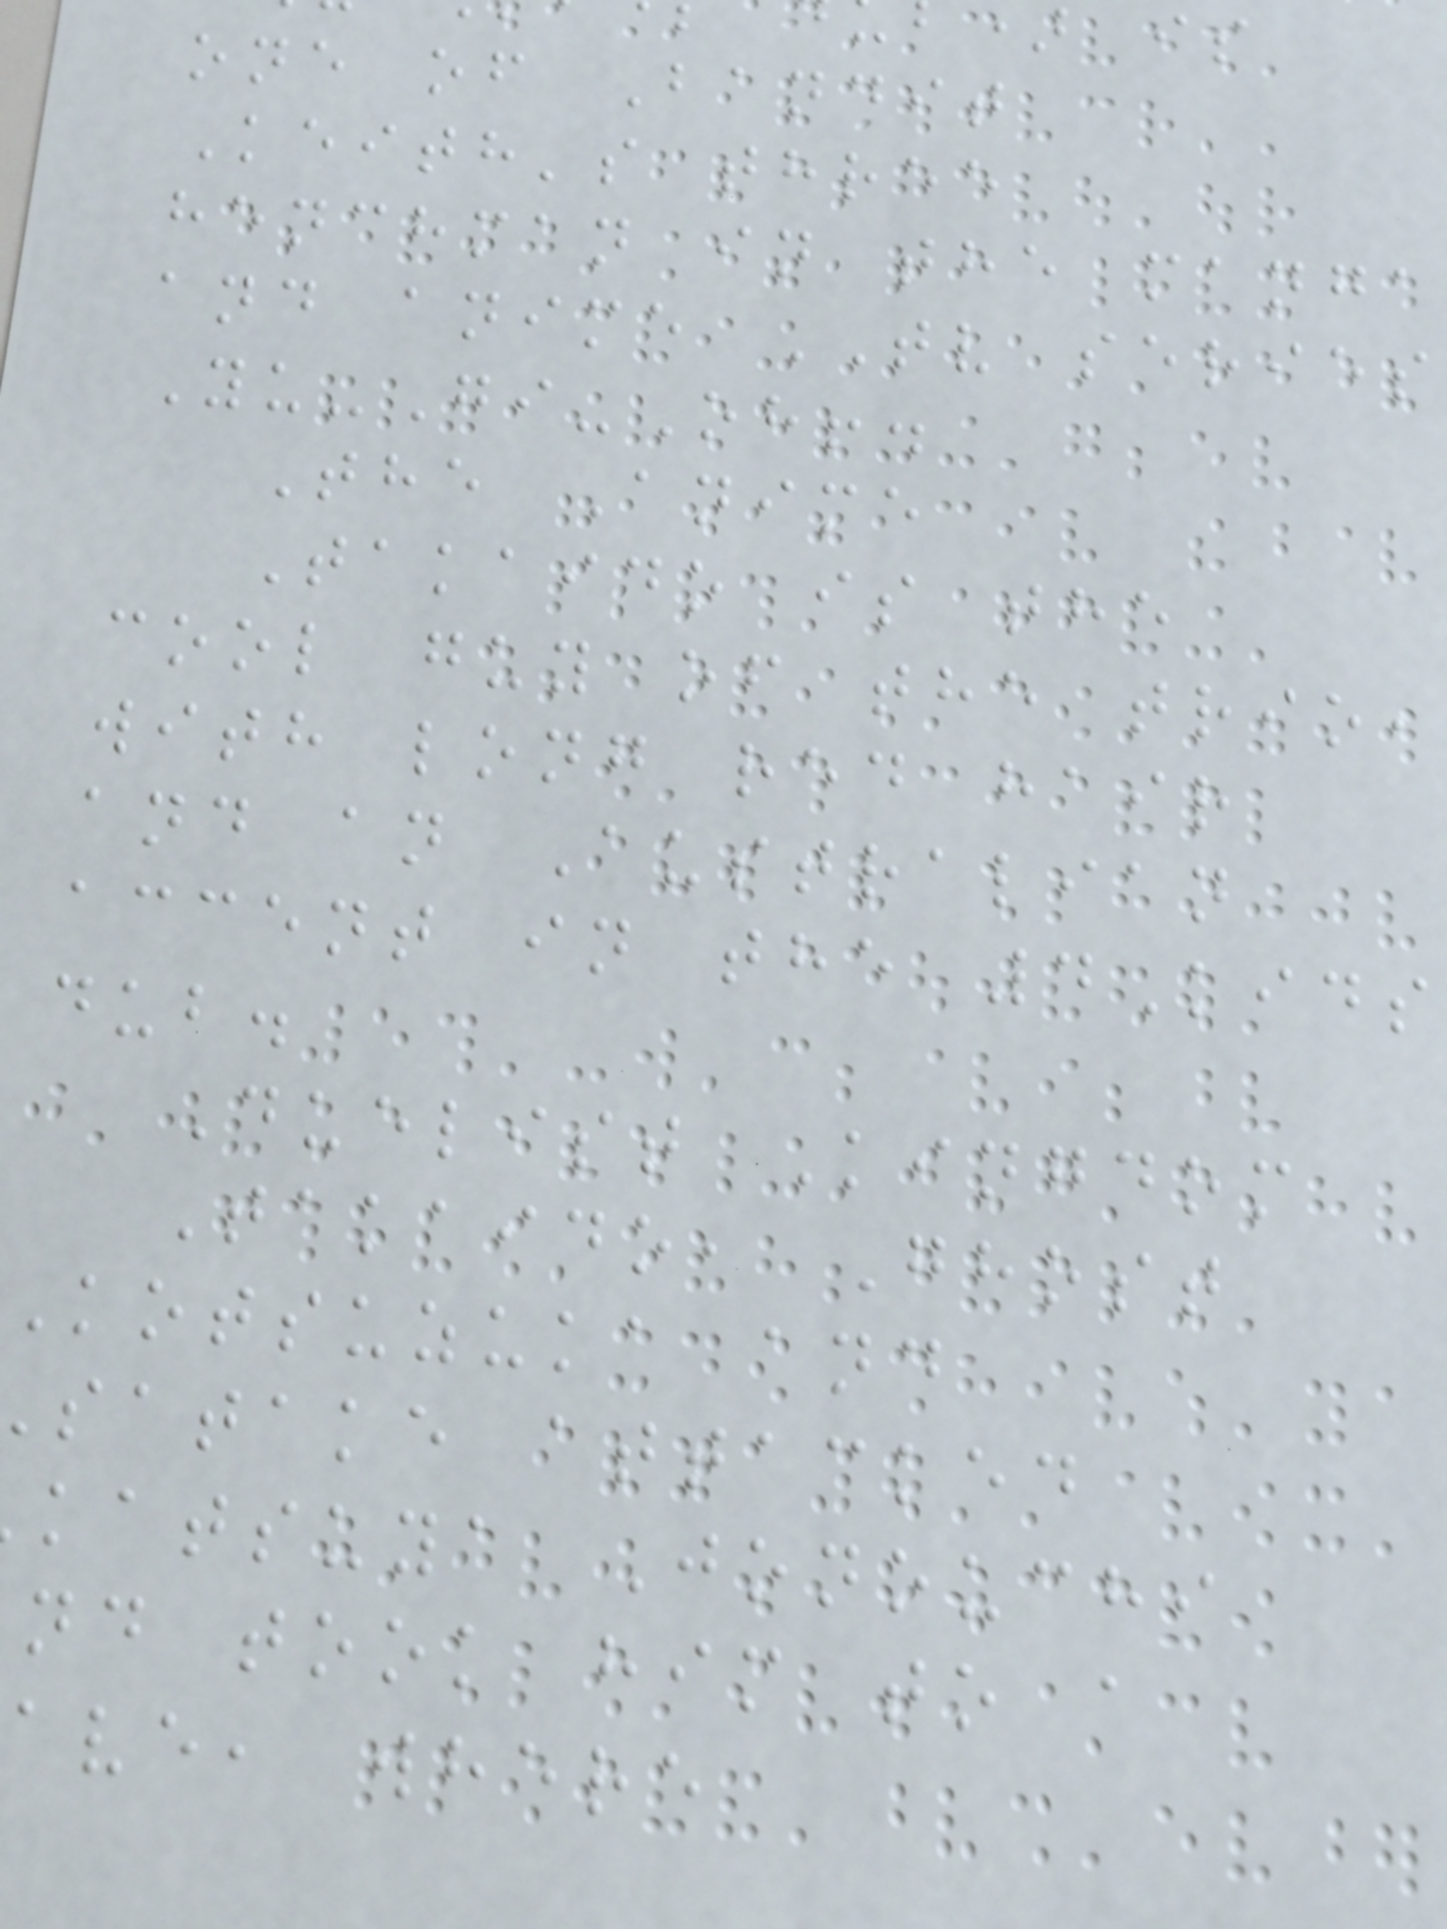one of Bandit
Keith's three
henchman in the manga
and anime TV series
Yu-Gi-Oh!.
The Anime
Takaido is the
cool guy of the trio,
with long red hair
and an Australian
accent in the 4Kids
dub.
Duelist Kingdom
Takaido, Ghost
Kotsuzuka and
satake attacked
katsuya Jonouchi
nd took him to a
ave, where
